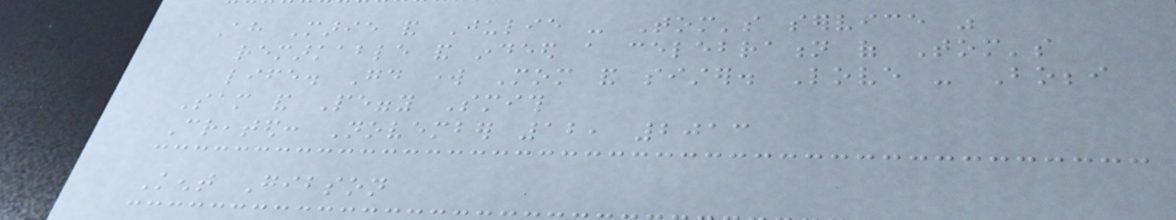Ah Marie and Julie - Tom's service was
remarkable and indeed a celebration of Tom's
life. Good work Mom and sister. Love - Bobbi
Sam and Peggy Smith
Created: November 12, 2013
Kent Gibson
